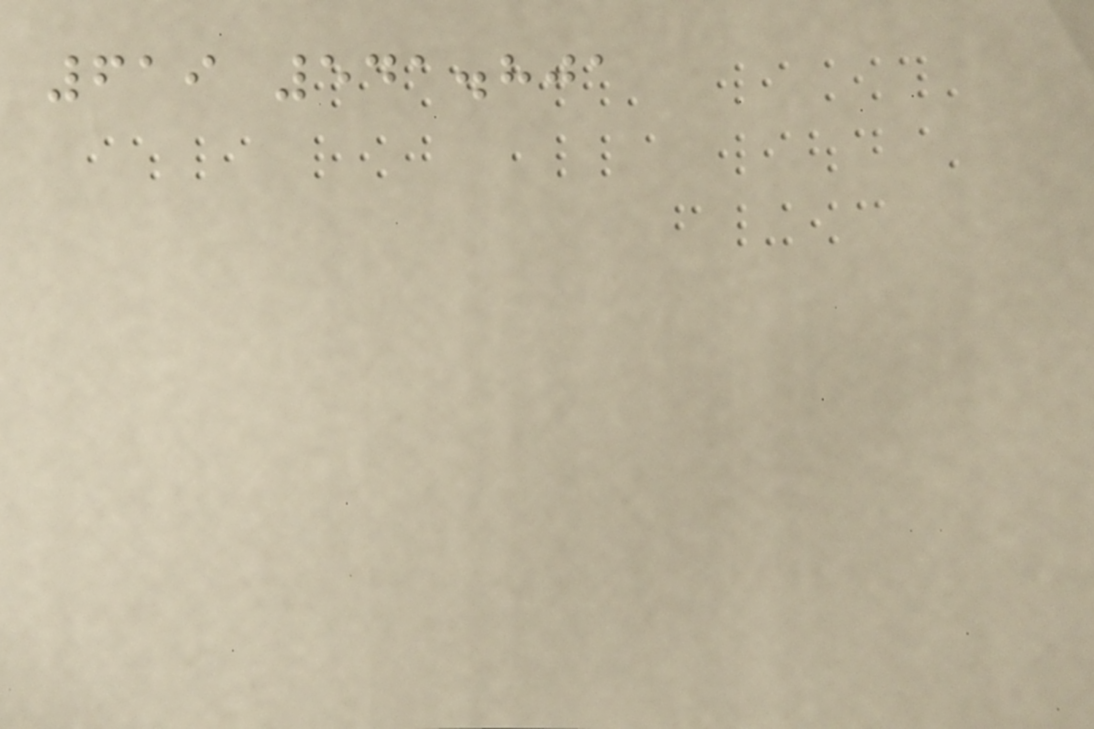619 541.801
